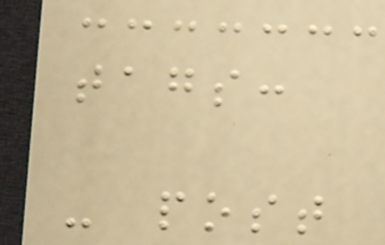tags:
- post
